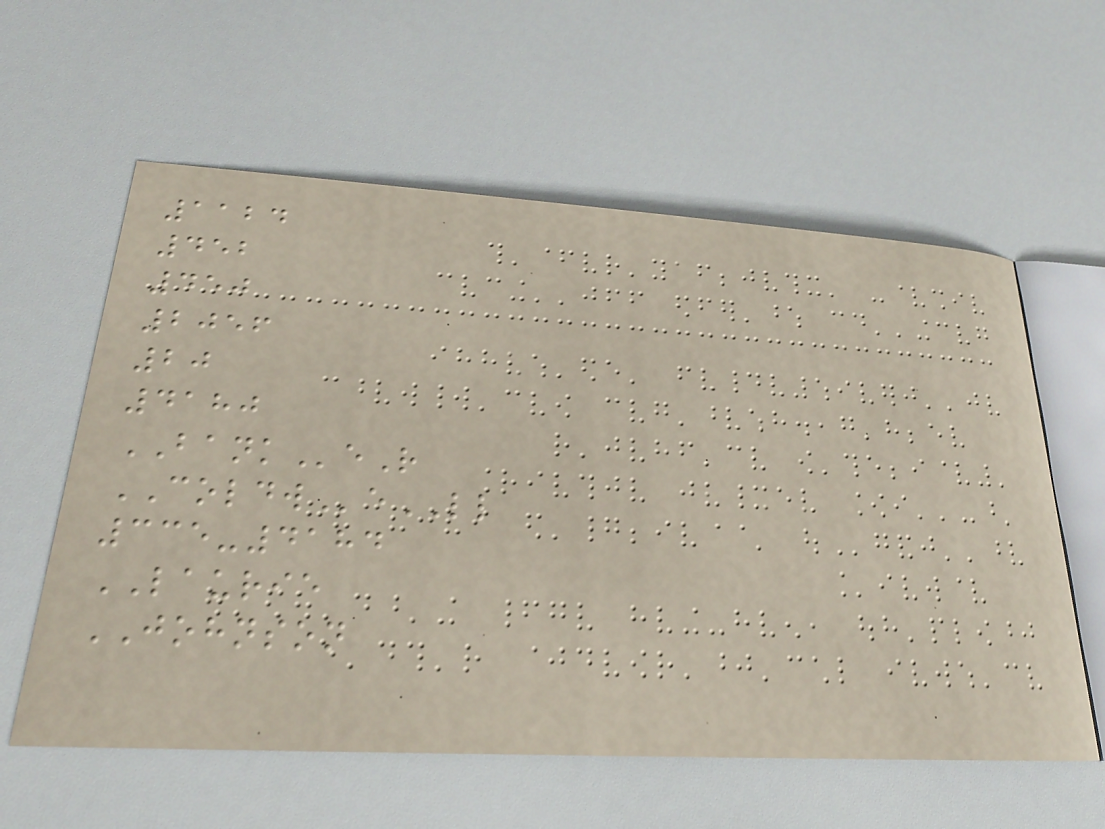1124
452
450
2056
20
4180
BANKeR
COLDWeLL
335-4184
LAURIE
JOHNSON
